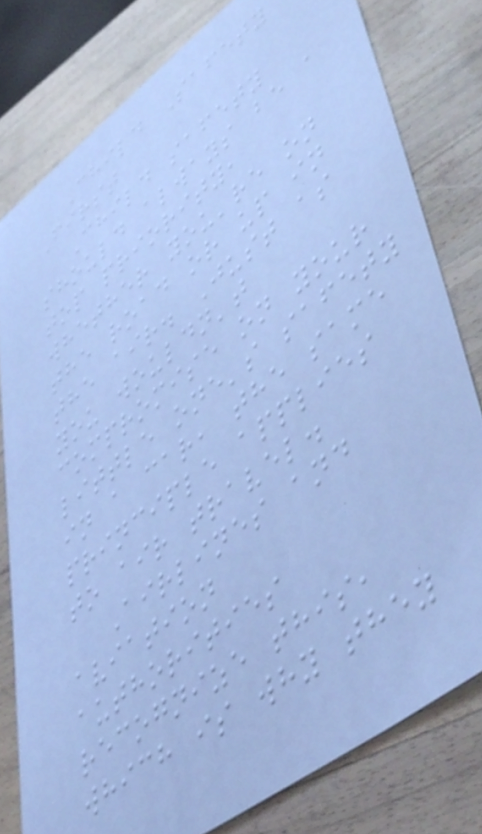Child Safety
First
Child safety
should always be a
top priority,
whether you're on
the road or up in
the air. Just as
you wouldn't
compromise on your
little one's safety
in a car, the same
principle applies
to air travel.
Airlines and
aviation
authorities
recognize this,
which is why they
